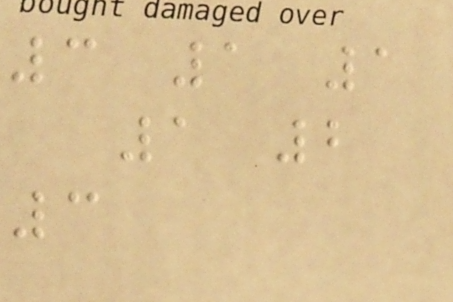3 1 1
1 2
3
